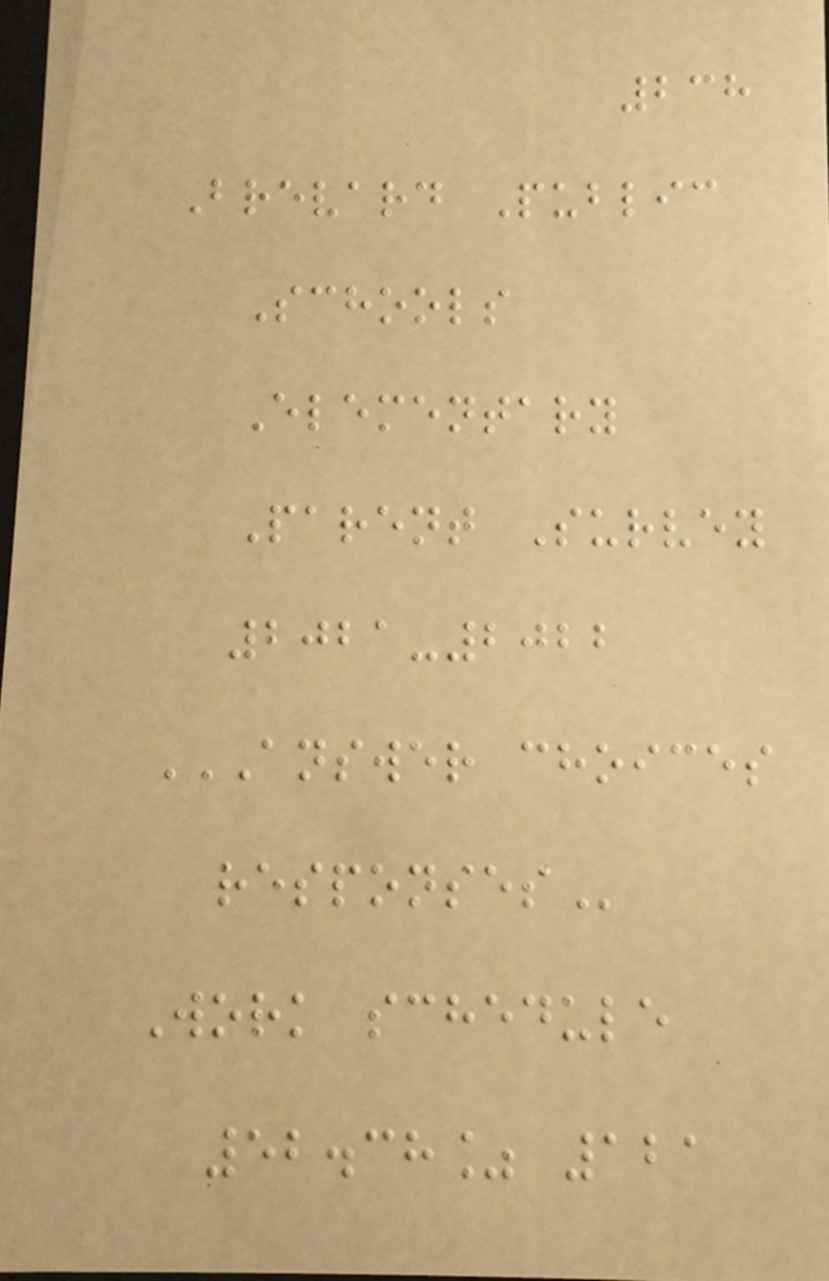238
Brevard Public
Schools
Elementary
Parent Survey
2021-2022
ANSWER CHOICES
RESPONSES
Work schedule
52.38% 121
